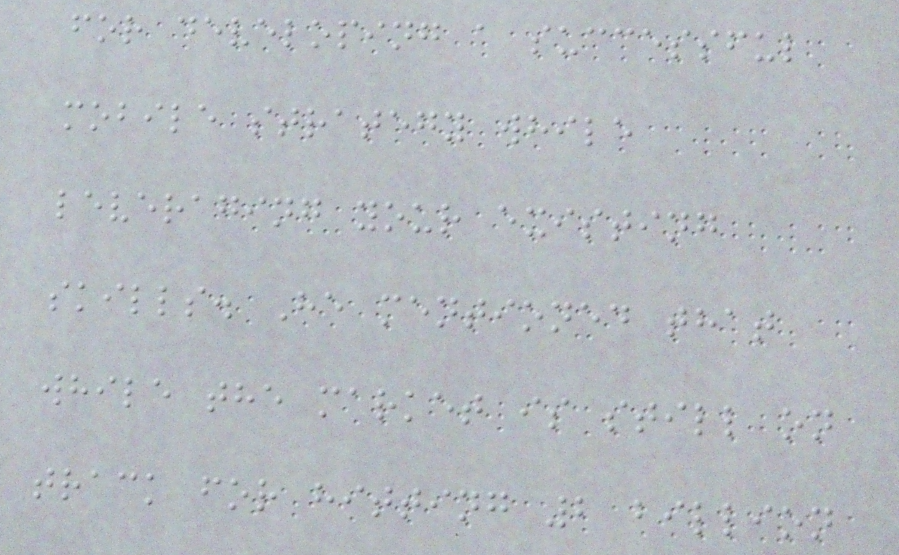for developing a successful
mobile strategy while
leveraging your existing
skills. He mentioned that
while the market is still on
track for hitting 2 billion
